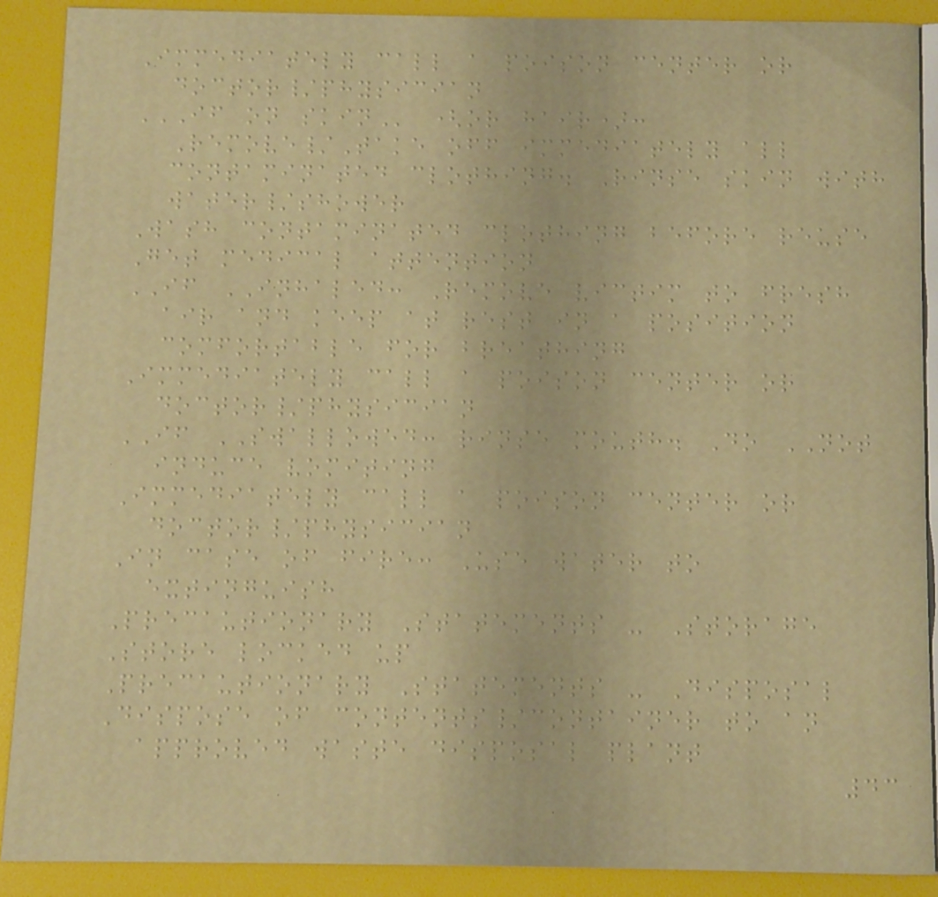Immediately call a poison center or
doctor/physician
IF ON SKIN (or hair):
Remove/Take off immediately all
contaminated clothing. Rinse skin with
water/shower
Wash contaminated clothing before reuse
Get medical attention
IF INHALED: Remove victim to fresh
air and keep at rest in a position
comfortable for breathing
Immediately call a poison center or
doctor/physician
IF SWALLOWED: rinse mouth. Do NOT
induce vomiting
Immediately call a poison center or
doctor/physician
In case of fire: Use water to
extinguish
Precautionary Statements - Storage
Store locked up
Precautionary Statements - Disposal
Dispose of contents/container to an
approved waste disposal plant
43
